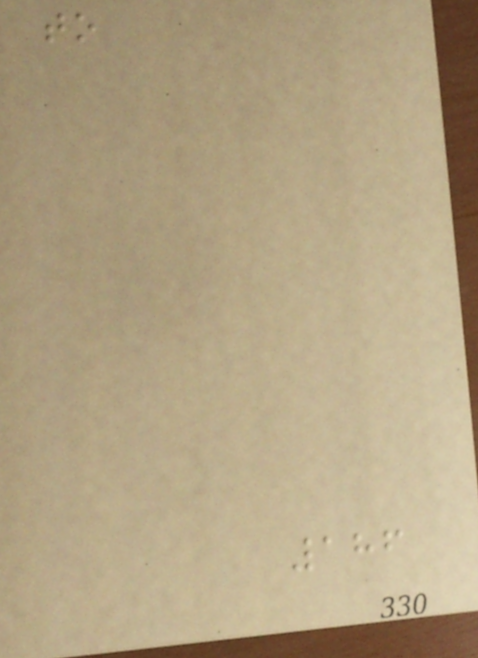to
186
